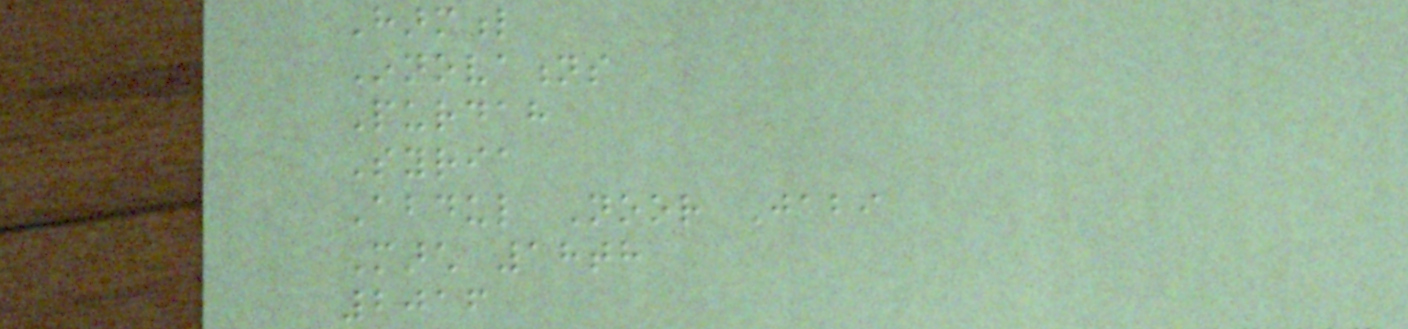Harmful
Innovations
Purdah
Syria
Abdul Noor Jabi
March 18th
2016
